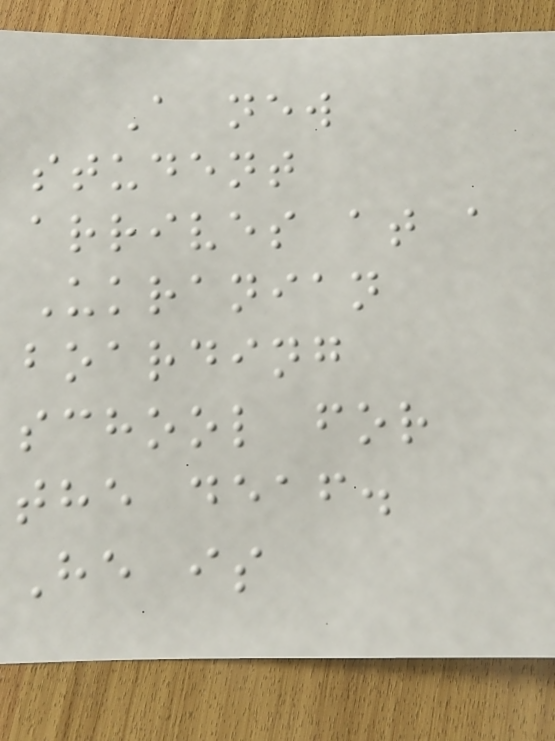A new
student
arrives at a
Ukranian
boarding
school for
the deaf.
He is
